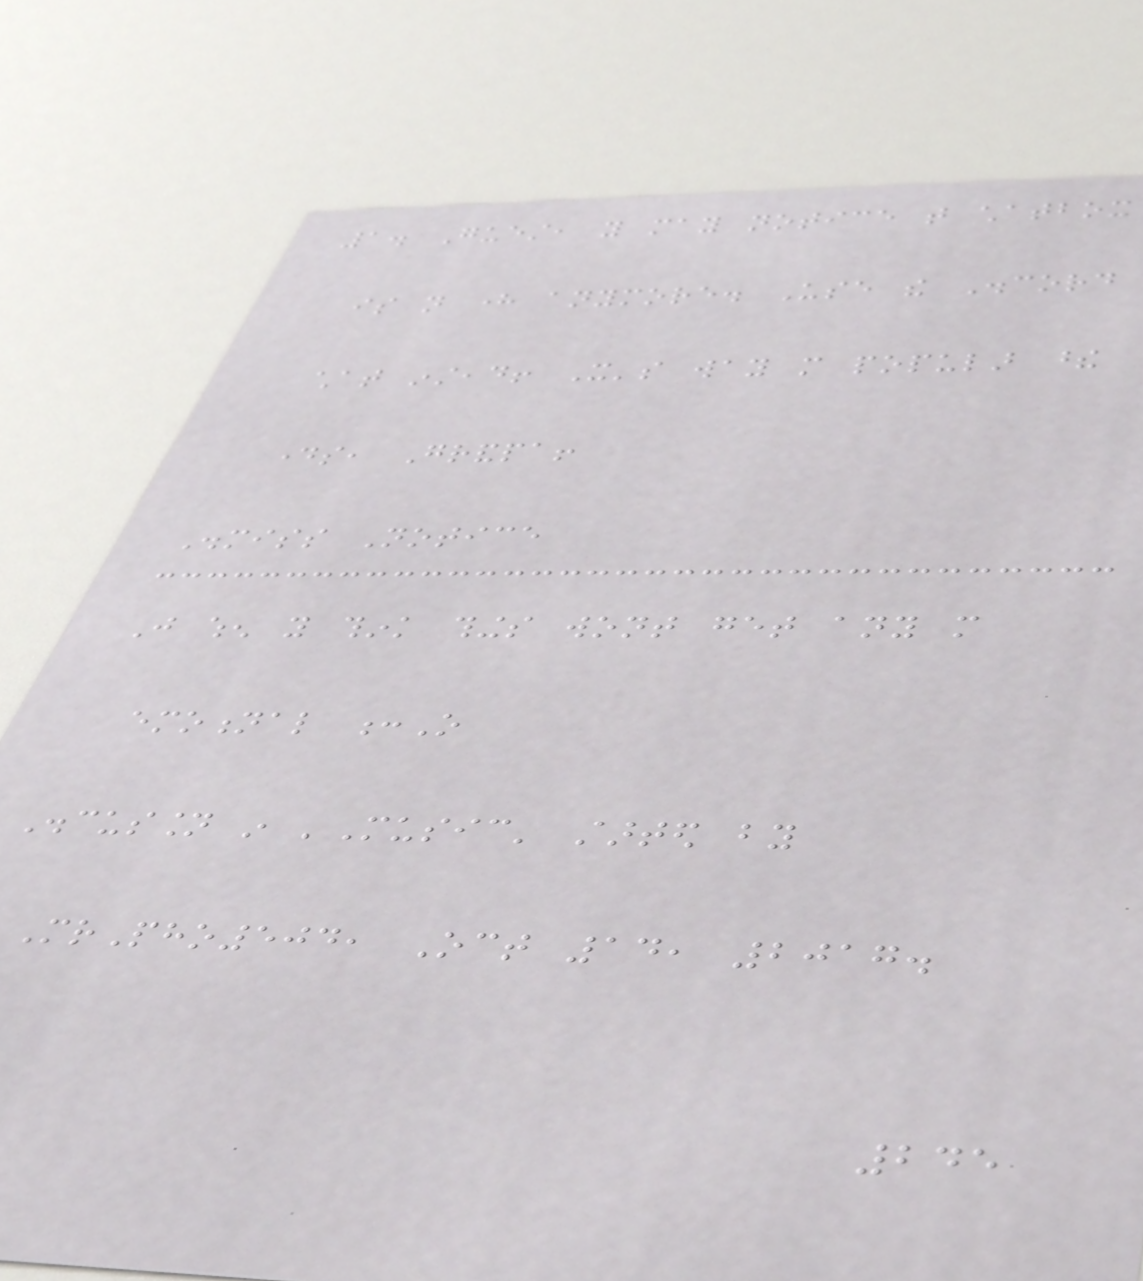1. Guest, you may notice that chatbox
is not here anymore. Use the Discord
chat instead! It's way more popular these
days, Grandpa!
Dismiss Notice
Just when you think things wont get any more
emotional :O
Discussion in 'Music' started by
MrPho504, Oct 14, 2017.
245
